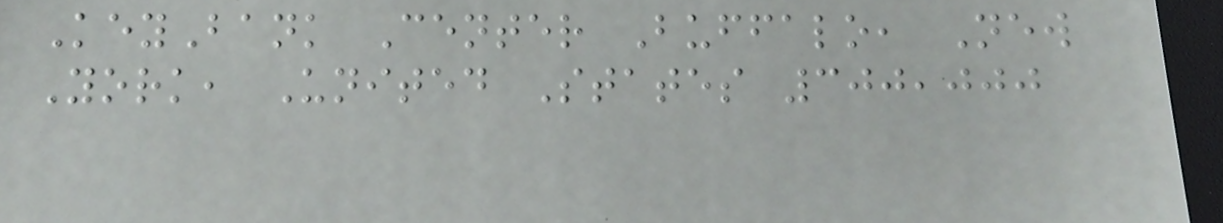KeyBank Center Buffalo, New
York, United States 300,000
